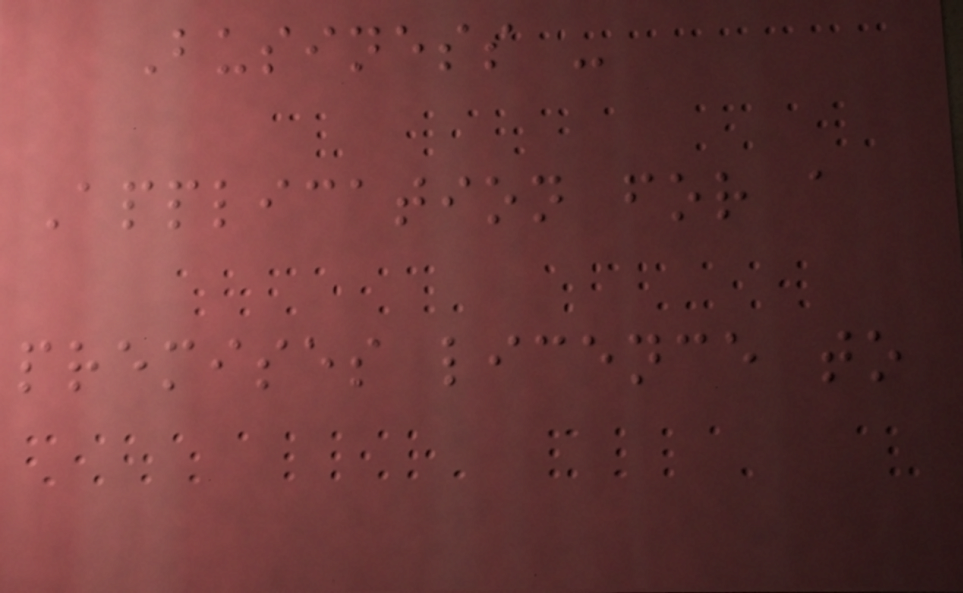Business -
Application for a
premises licence to
